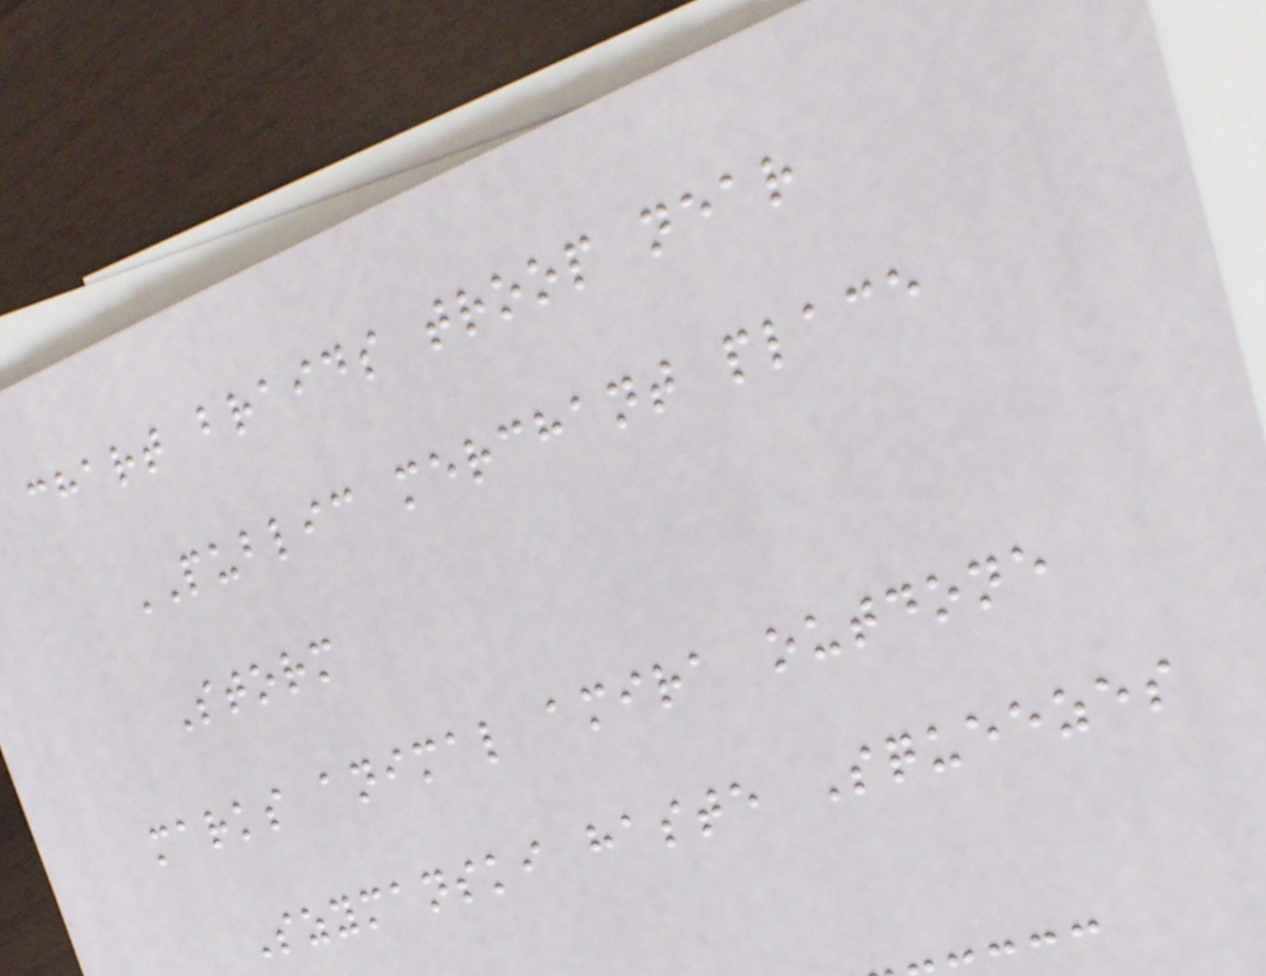chart braids troop near
PUBLIC merchant place
Storm
marks animal amira outdone
Szymanski haste Squeezes
